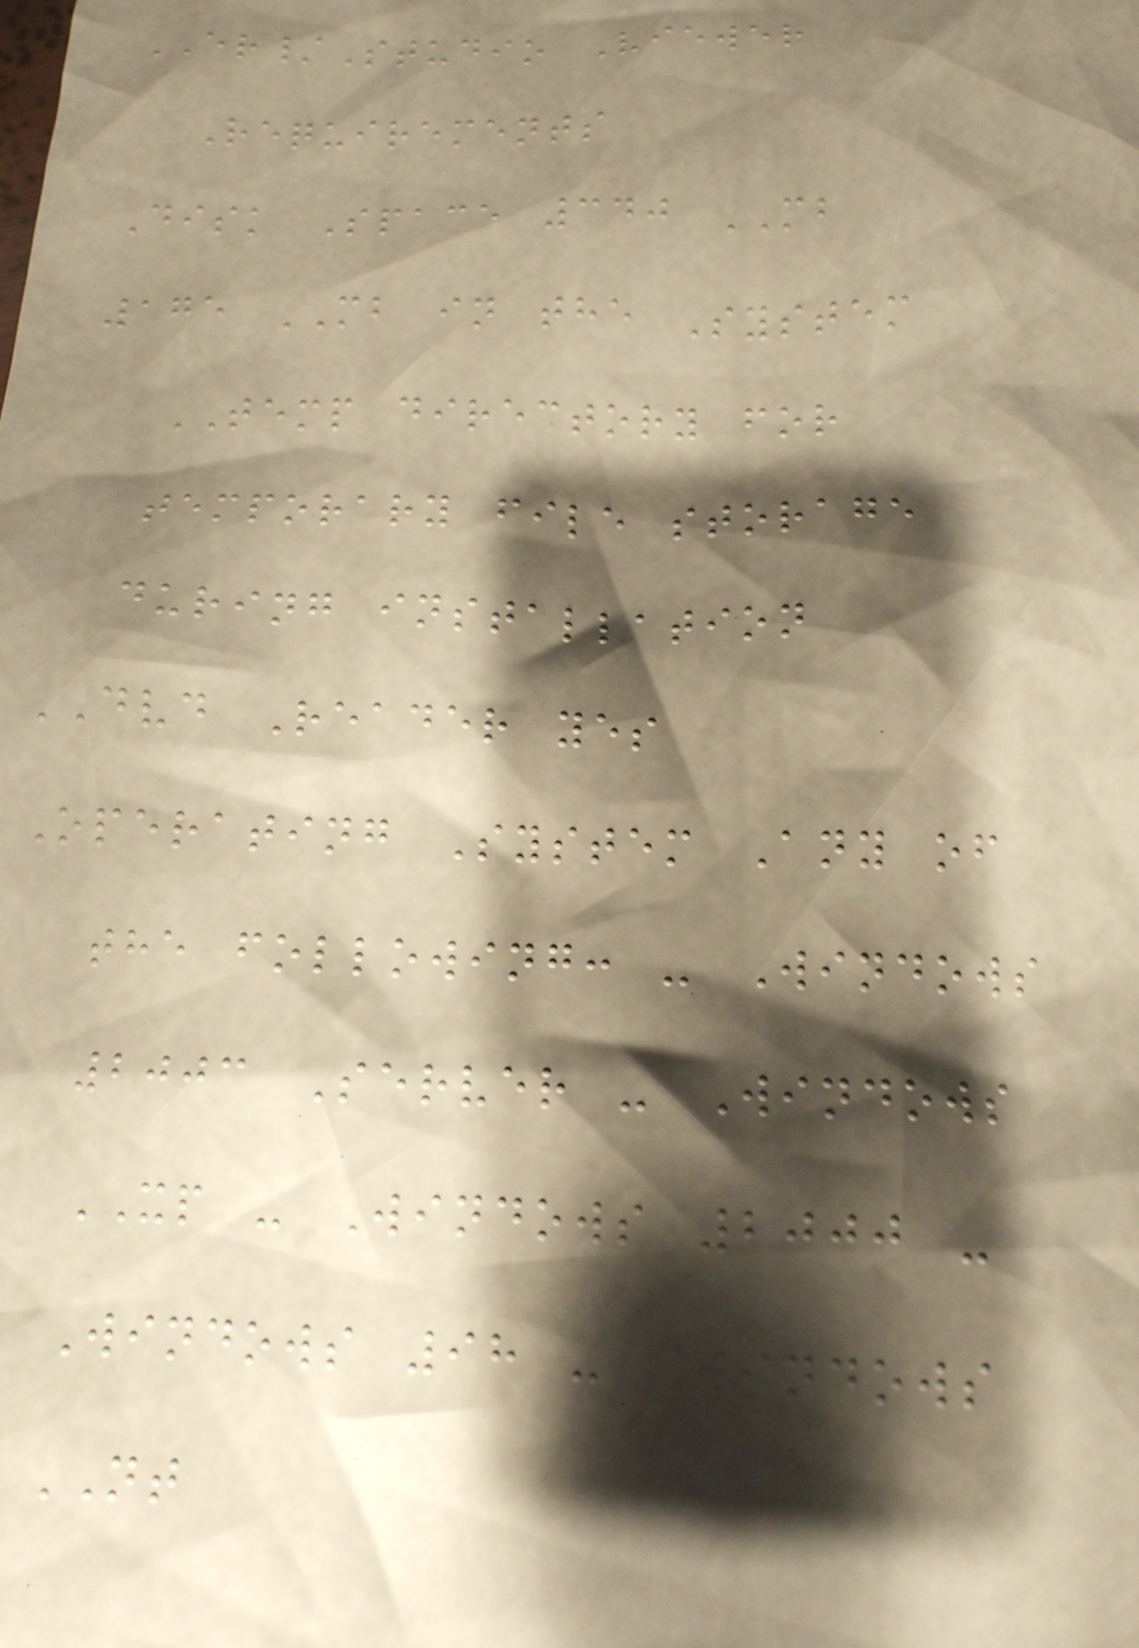ER/Studio Viewer
Requirements
Disk Space 340 MB
175 MB in the System
TEMP directory for
temporary file storage
during installation
DVD Reader yes
Operating System Any of
the following: - Windows
2003 Server - Windows
XP - Windows 2000 -
Windows 98 - Windows
NT
